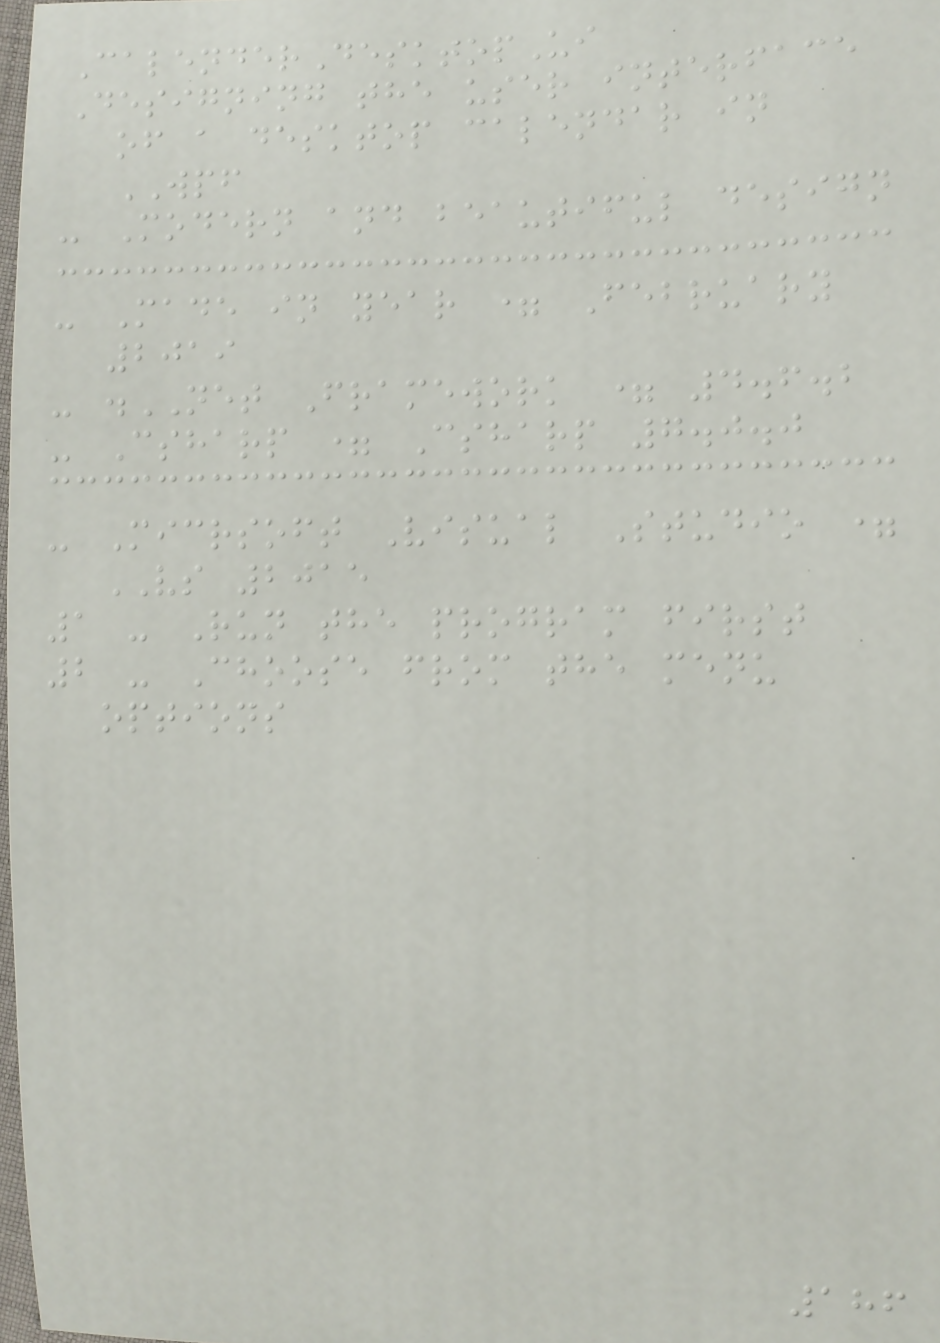CalenderDesktopUi
Designing the user interface
of a desktop calendar in
WPF
- Modern and beautiful design
- Made in year = February
2019
- .NET Framework = 4.6.2
- Csharp = Csharp 7.0.0
- Micrsoft Visual Studio =
VS 2015
1 - Run the program first
2 - Choose from the menu
options
186
